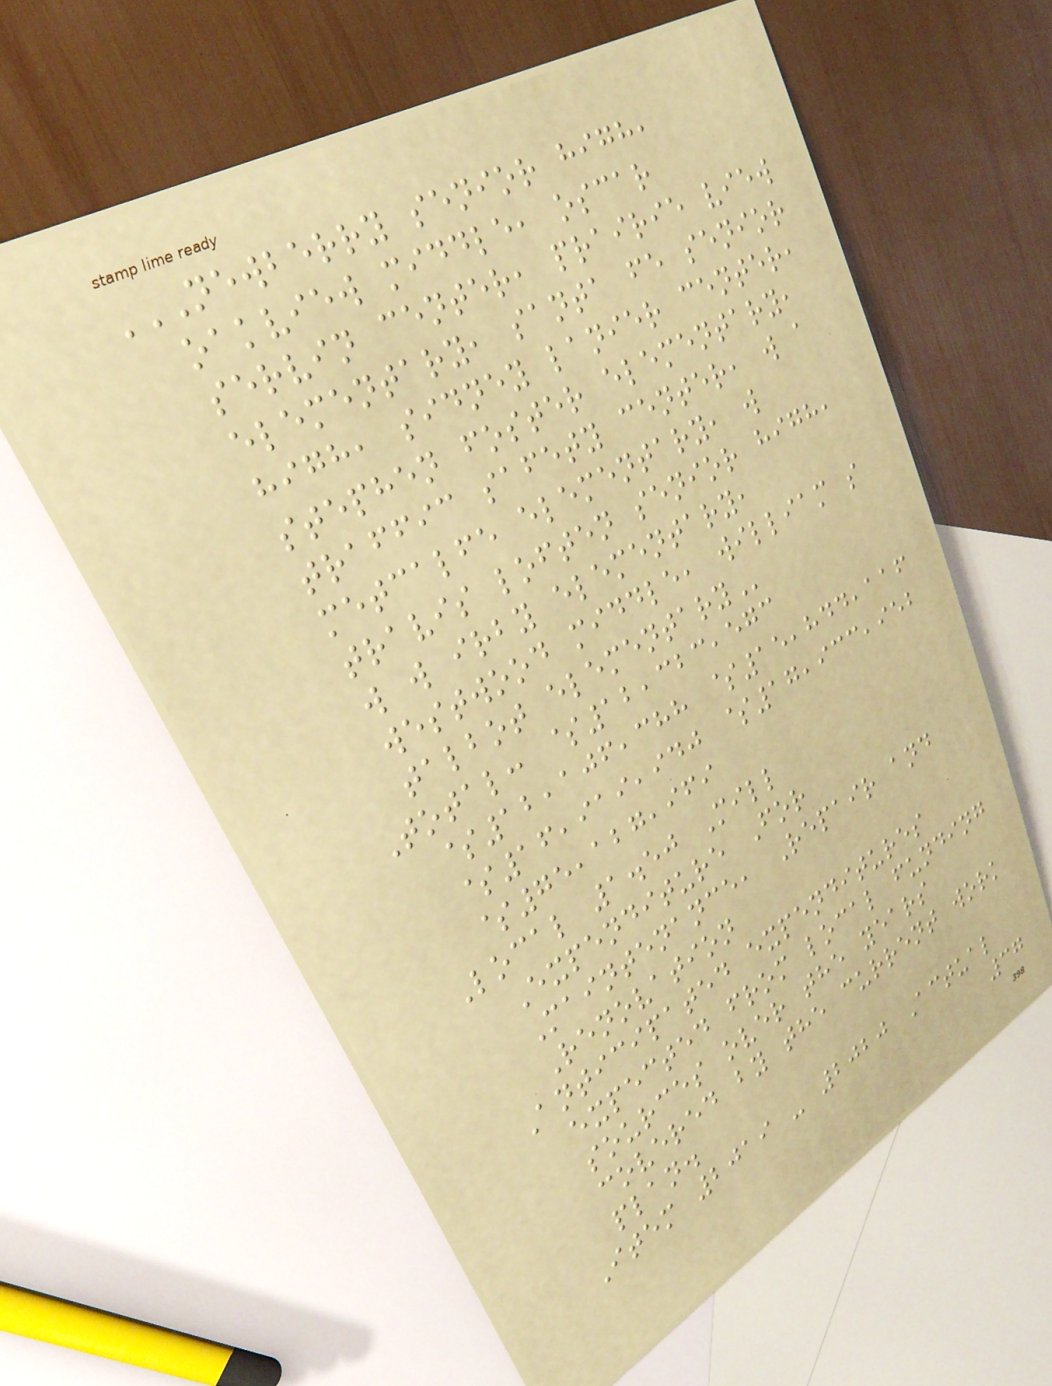NEWBERRY SENIOR HIGH,
OAKVIEW MIDDLE, OSCAR
SERVIN CENTER, PRAIRIE VIEW
ELEMENTARY, SANTA FE SENIOR
HIGH, SIDNEY LANIER CENTER,
STEPHEN FOSTER ELEMENTARY,
TRAFFIC SAFETY CENTER, W A
METCALFE ELEMENTARY, W
TRAVIS LOFTEN SENIOR HIGH,
W W IRBY ELEMENTARY,
WESTWOOD MIDDLE, WILLIAM S
TALBOT ELEMENTARY
Total: $12,323,573
$12,106,388 $15,844,116
$16,919,940 $17,933,952
$75,127,969
Local 1.50 Mill
Expenditure For
Maintenance, Repair and
Renovation
Anticipated expenditures
expected from local funding
sources over the years
covered by the current work
plan.
Item 2019 - 2020 Actual
37
